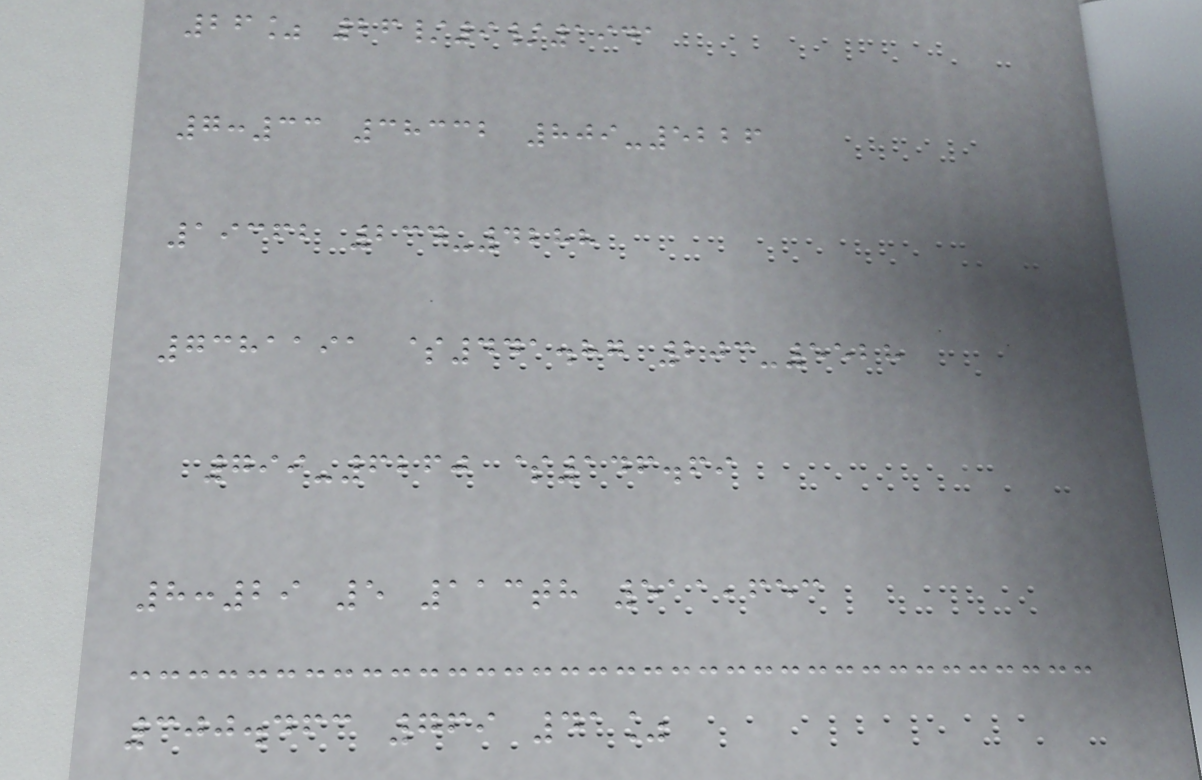26% 26/9/1941
7:33 38332 809-5226
19362 234-4288
7381191 $441.87 203-5528
799-6260 $146.69
8:29 5 113th 511,653
300.463 769 41%
